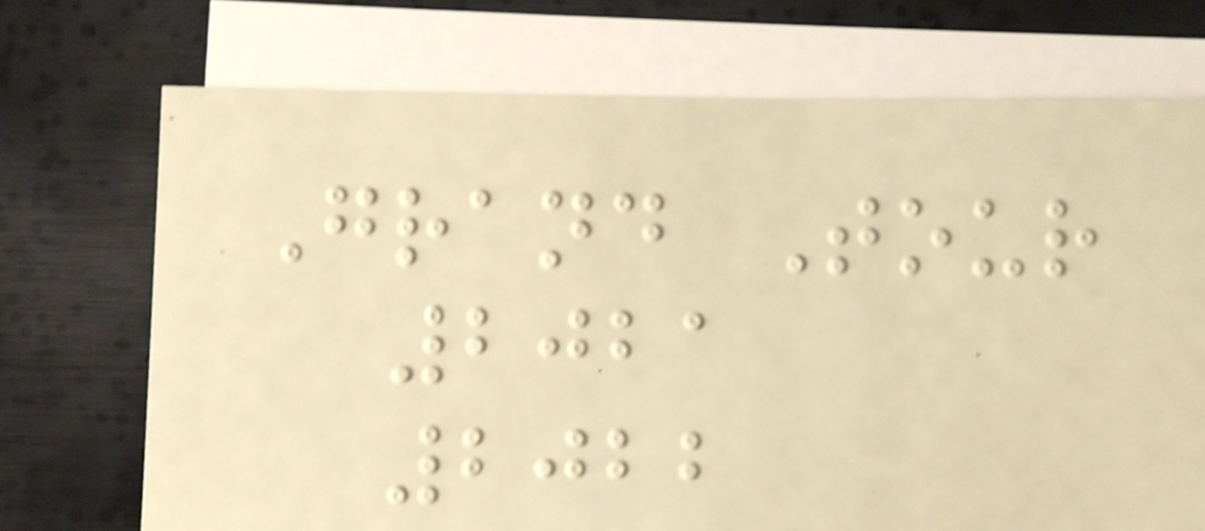Grand Tour
2021
2022
